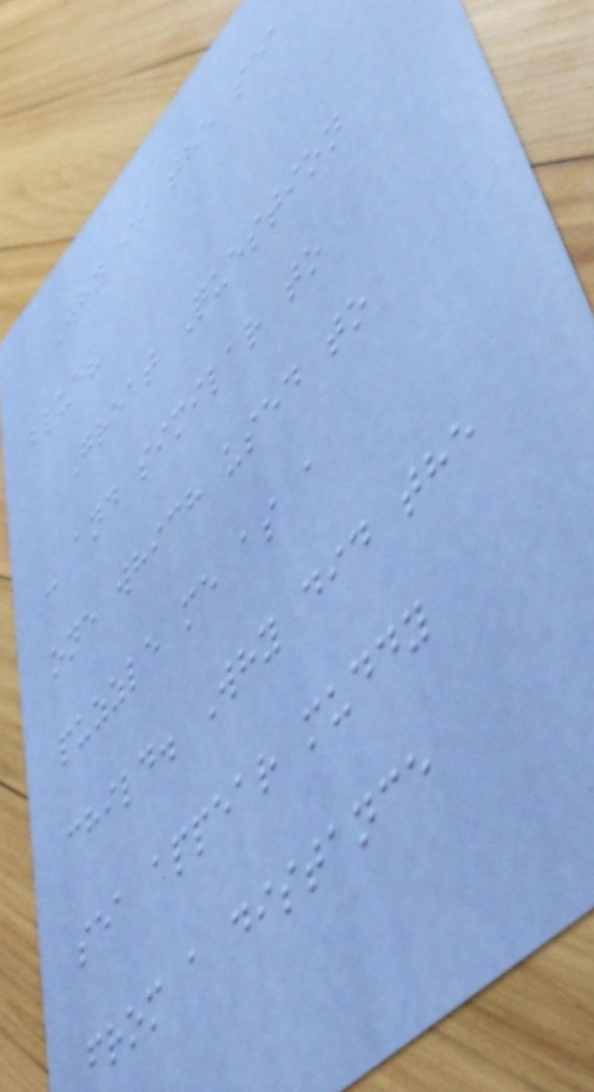Why is the sea
blue?
Great Question
- and similar to
one which used to
puzzle me as a
child. Why did the
sea appear muddy
from a distance
